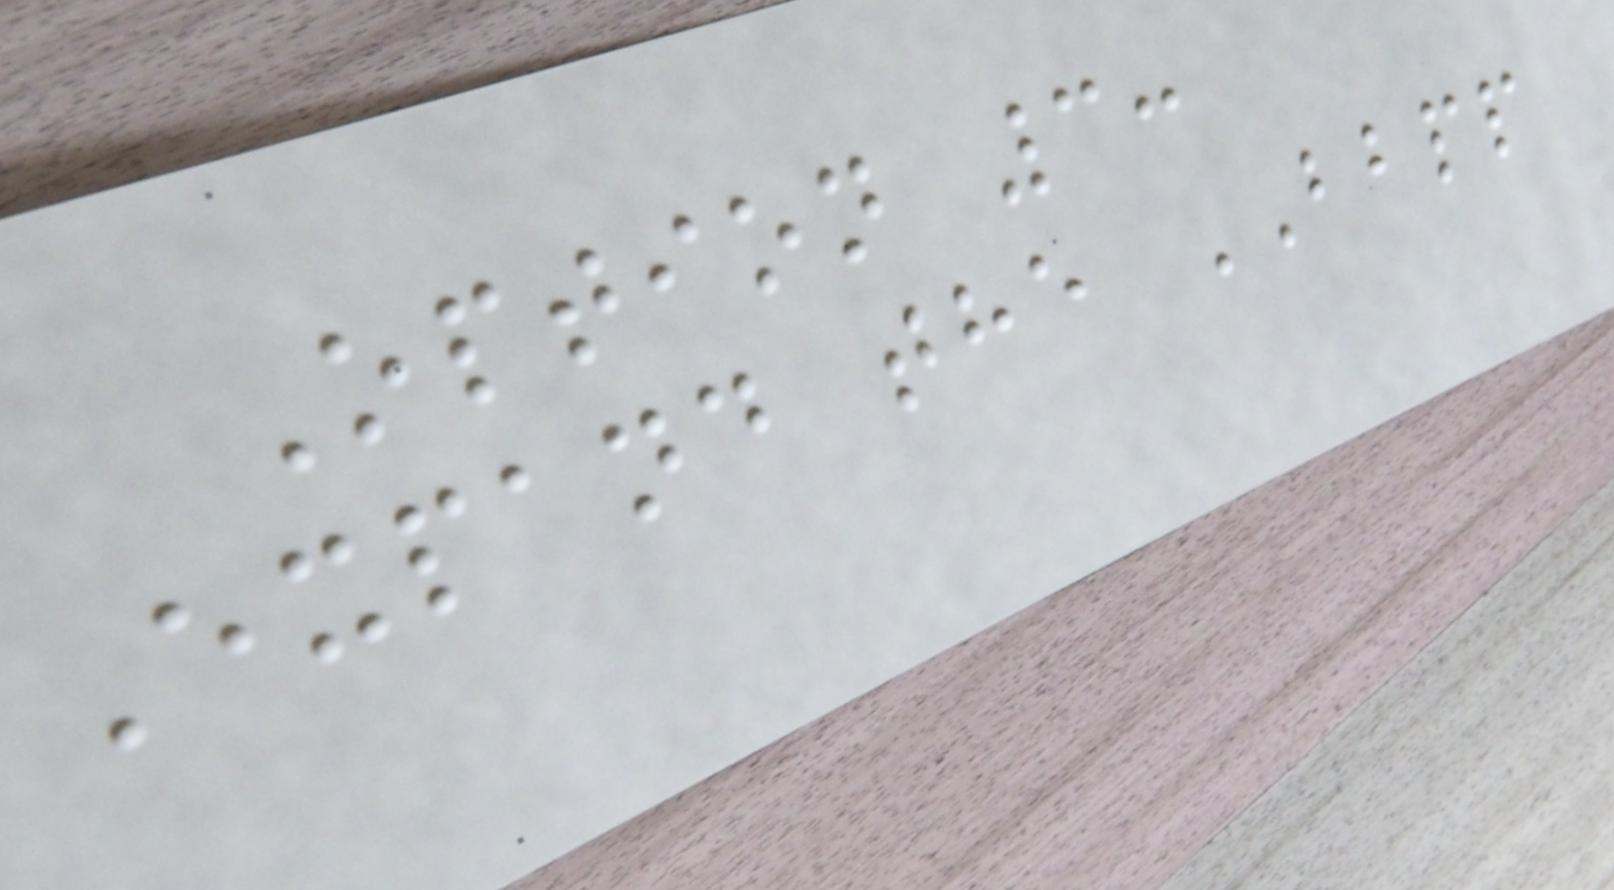Option 3:
Expand the BBPP
